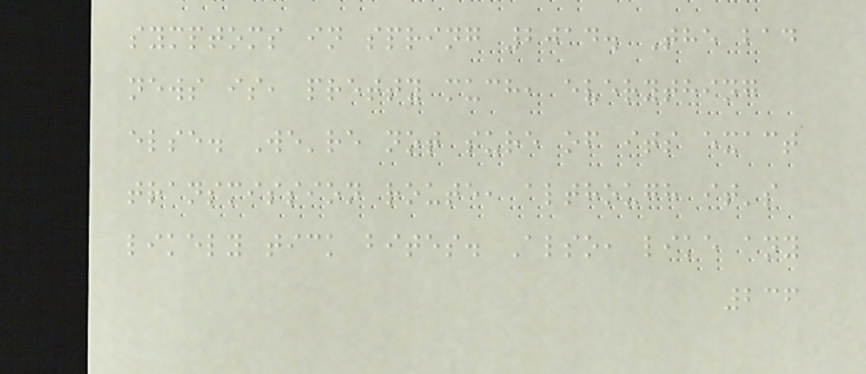symptoms in spring 2014. The bad
news is, pretty much, everything
else. We're not sure of its exact
transmission route, although it's
likely tick bites. Also, like any
236
